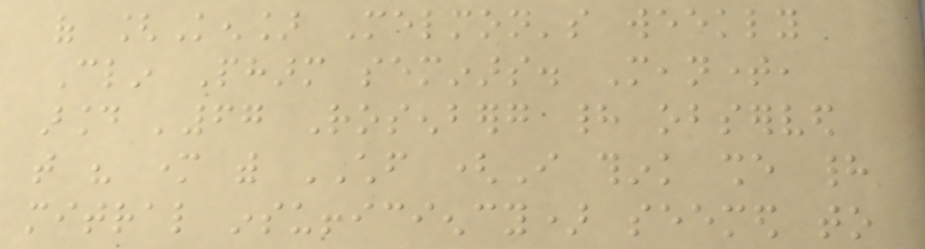of [Ken] Melmon's weekly
Clin Pharm seminars. Meantime,
around '67 Rosenberg had observed
that his mother with CHF (I think she had
mitral insufficiency) seemed to
